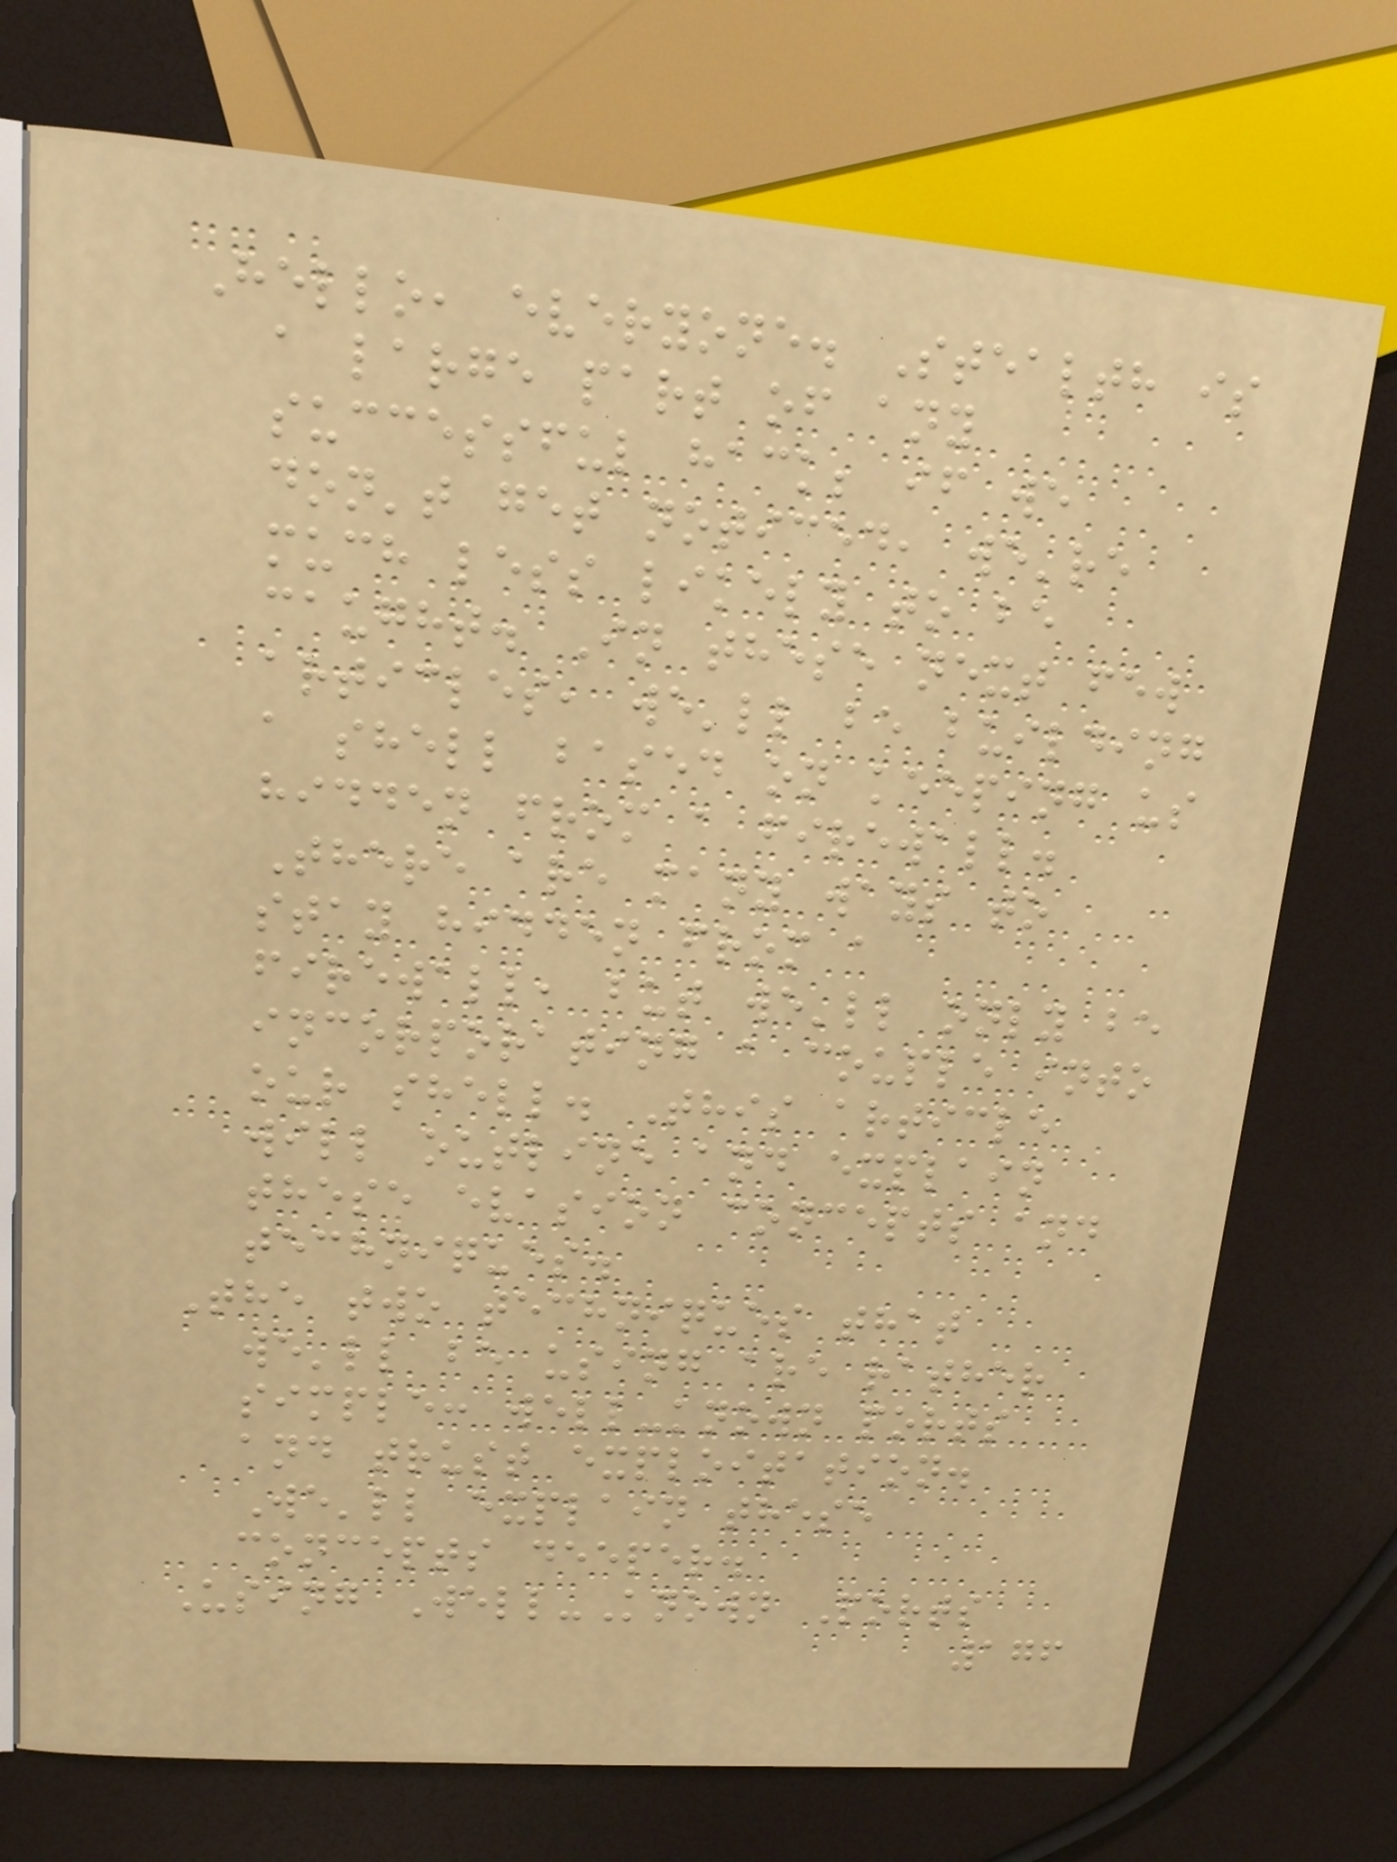Hello, everyone. Stealth is
a large part of any
successful hack; if we
don't get noticed, we're
much less likely to be
caught. In these next few
articles, we'll be building
a shell based on keeping us
hidden from a firewall.
There are many ways to
stay hidden from a
firewall, but we'll only be
incorporating a couple into
our shell. This article
will outline and explain
these evasion concepts and
techniques.
The two techniques that
we'll be using are rather
simple: well-known ports
and trust exploitation.
We'll explain these
concepts deeper.
Using Well-Known Ports
176
